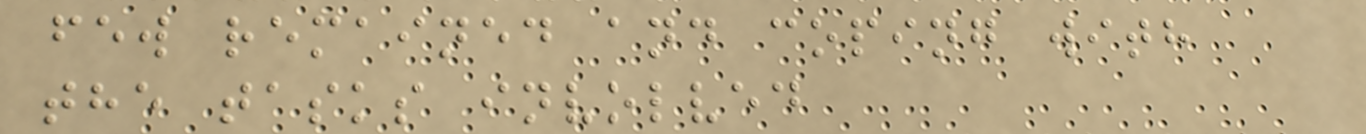few remained and coping with
the tasks involved
